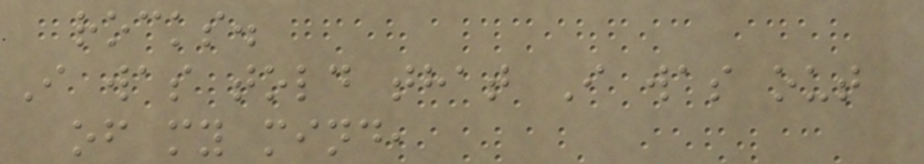rocks.
I was told that I was out
of my mind,
